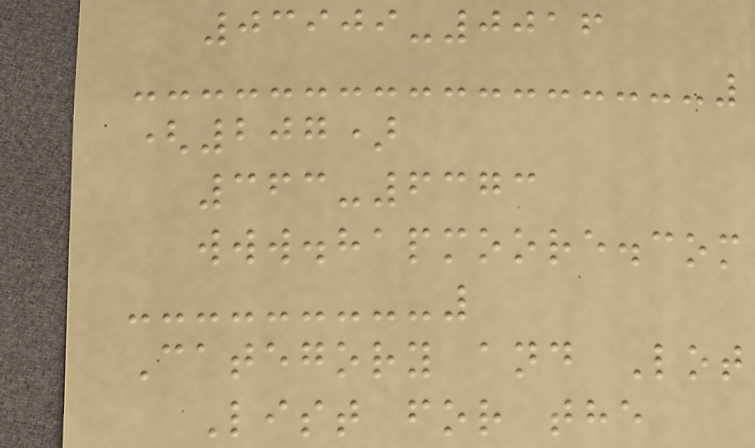03909-0016
(207)
363-6373
www.hapmoore.com
Category and Lot
List for the
